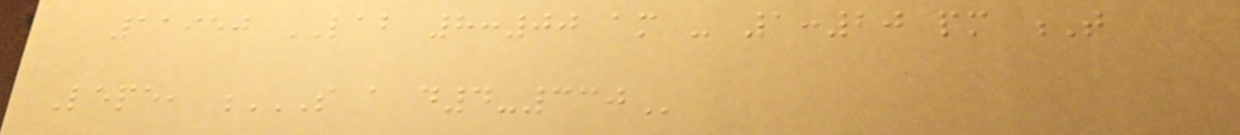11950 LAB 8:00 am - 1:20 pm T
Lepe, S A D4-330
